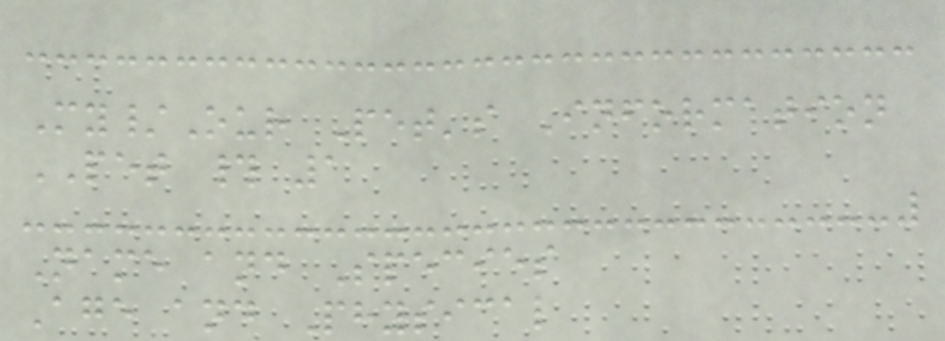My/Our Pet's Information
PET # 1
Name and Species
Age and Physical
